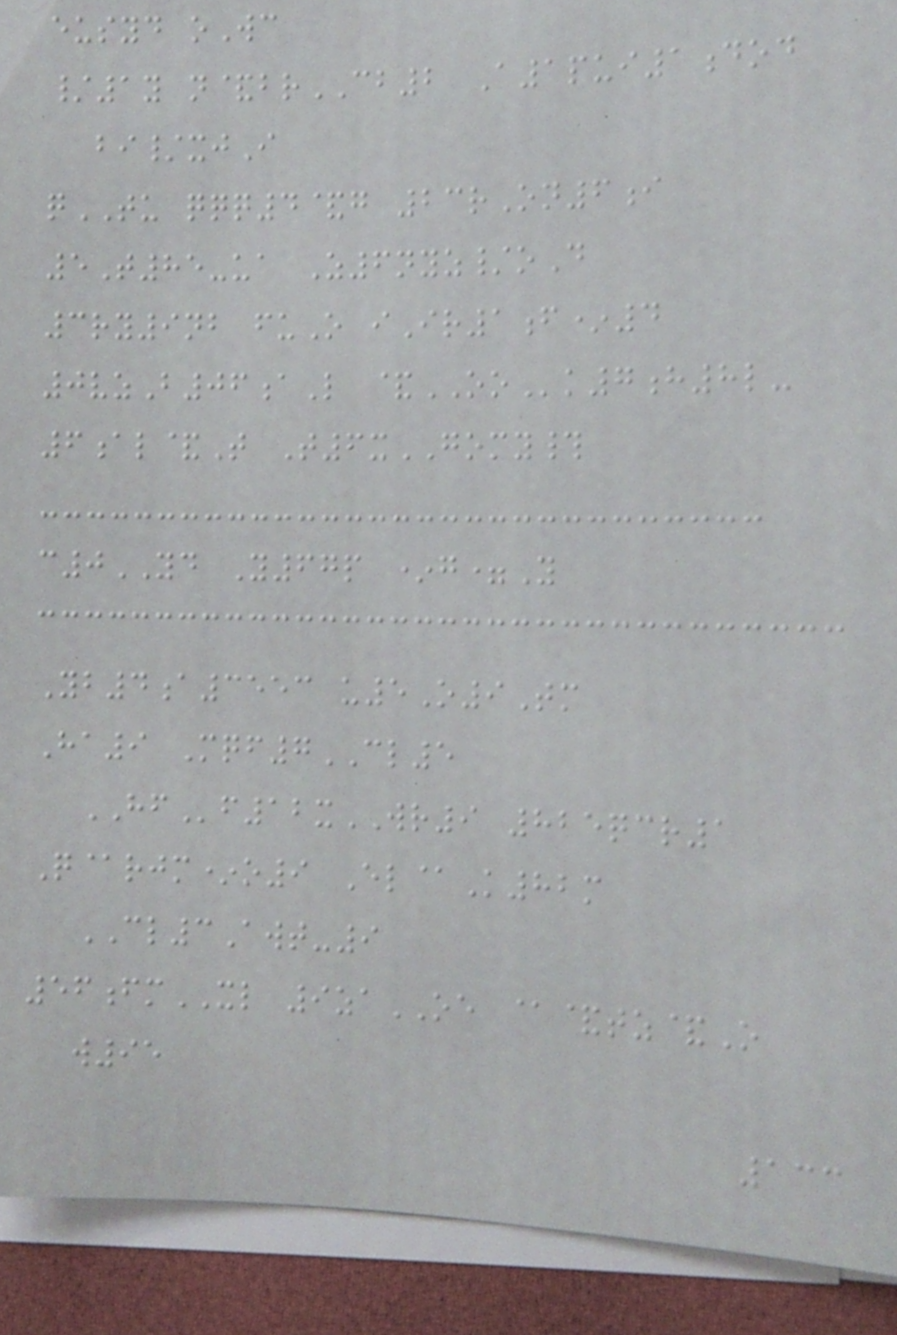eusyd oWc
/1y n&brCB2 A1pui1dod
bi/xjI
qTU qqq4&g 23rOn6i
5T85-ua Z6nyz/oD
3ry9nb fuO iIr1f*4
0vzB06aL &OOk7h8l-
6al&T T6xGOMY#
c0YD Y67p *g=Y
Yb4a3553 u5O9Tm
Ha9 Mqf7CL5
HFf12xWR9 825qcr1
Q@rjm*o9 El@K82m
CL3Awt-9
56fmXL 9zaOE @&tz&O
w95
133
